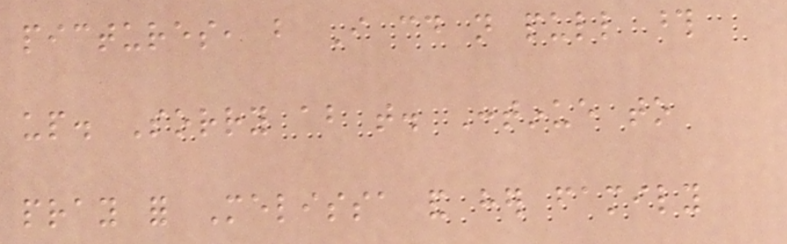pictures, but I could not pull those
up. Sorry about that. Continue to
pray for Melissa and her family
